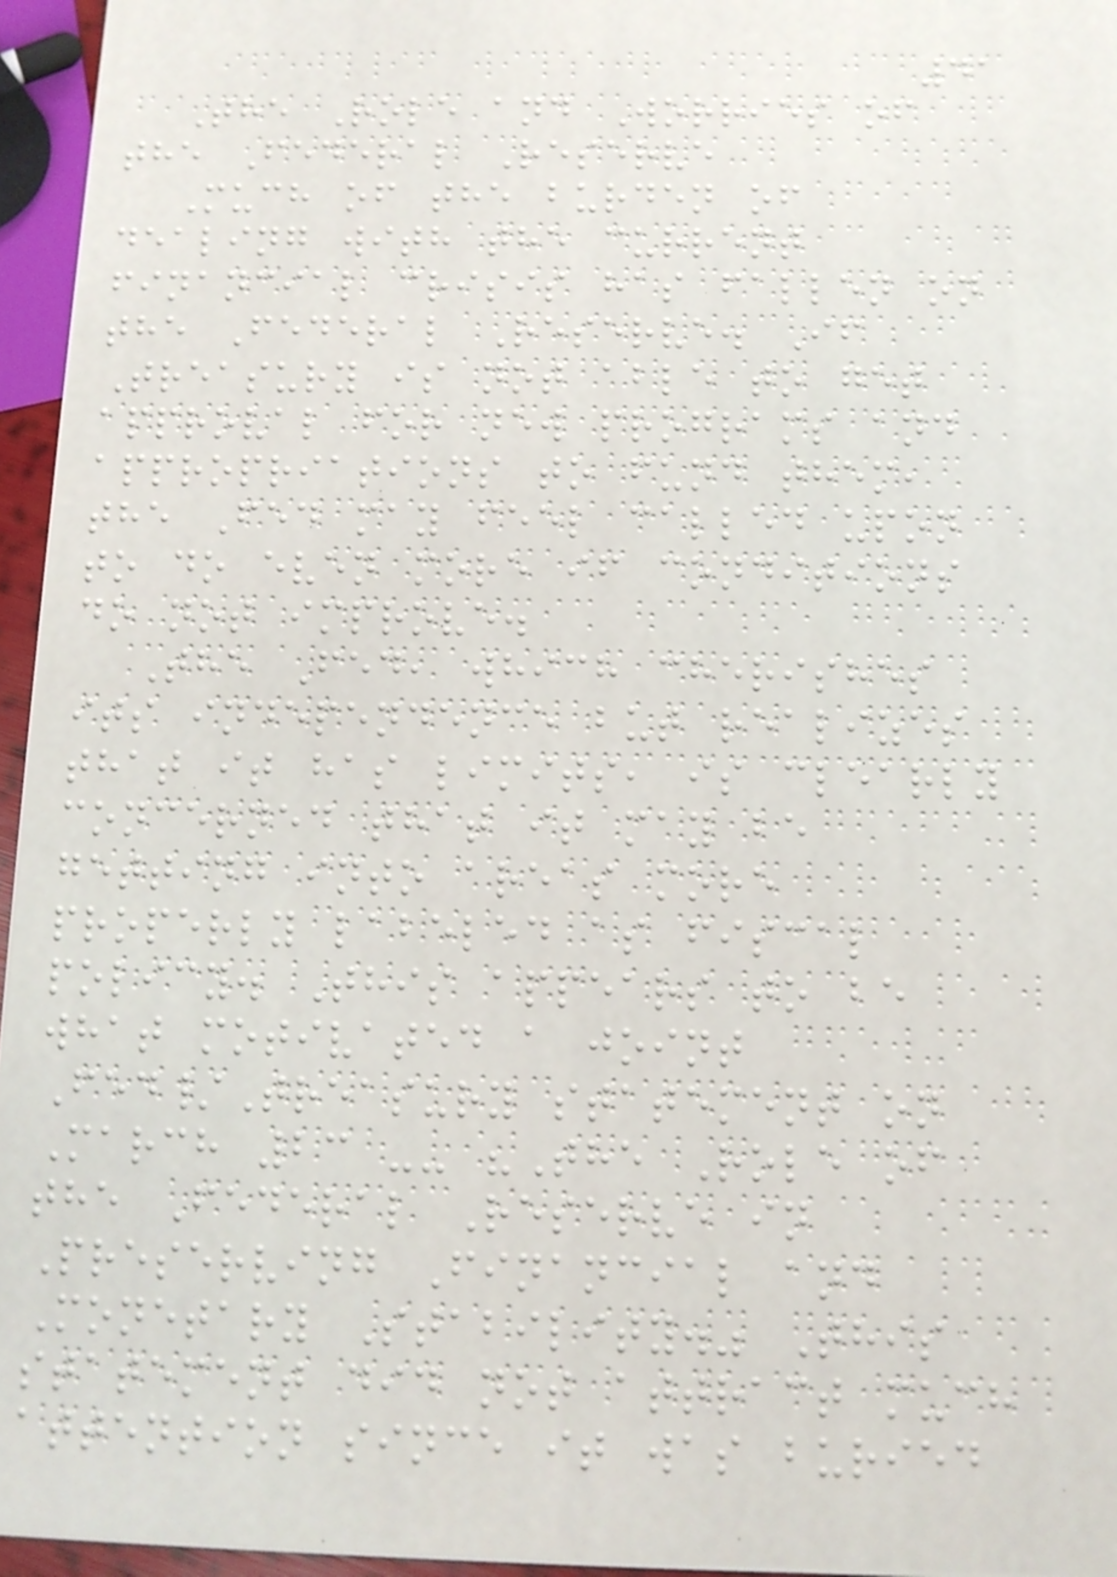41
The Role and Worries of
the Federal Reserve
Much of the burden of
dealing with the current
financial crisis has fallen on
the Federal Reserve. If
Treasury is not able to get
approval for new programs and
appropriations to fund them,
the Fed may feel called upon
to do even more if conditions
do not improve.
The Fed, which cherishes
its independence but realizes
that it has limits, is clearly
concerned that it may be
getting into areas more
properly labeled as fiscal
policy. This appears to be
what motivated a joint
Fed/Treasury statement on
March 23 -- "The Role of
the Federal Reserve in
Preserving Financial and
Monetary Stability." This
statement did not attract much
attention since it was buried
